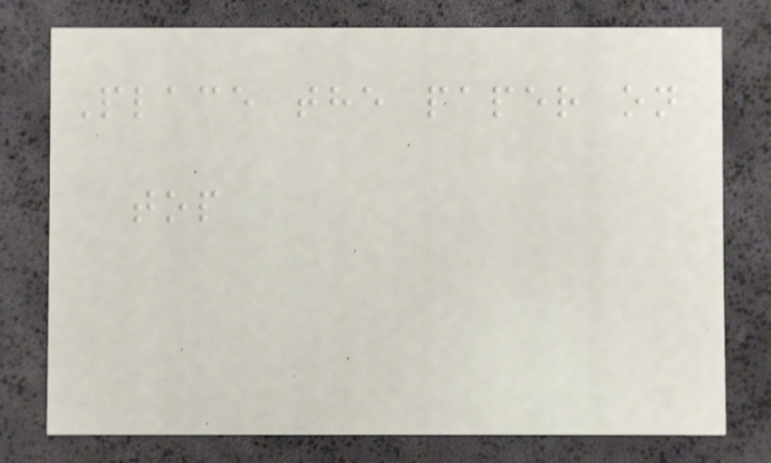Place the paper on
top
